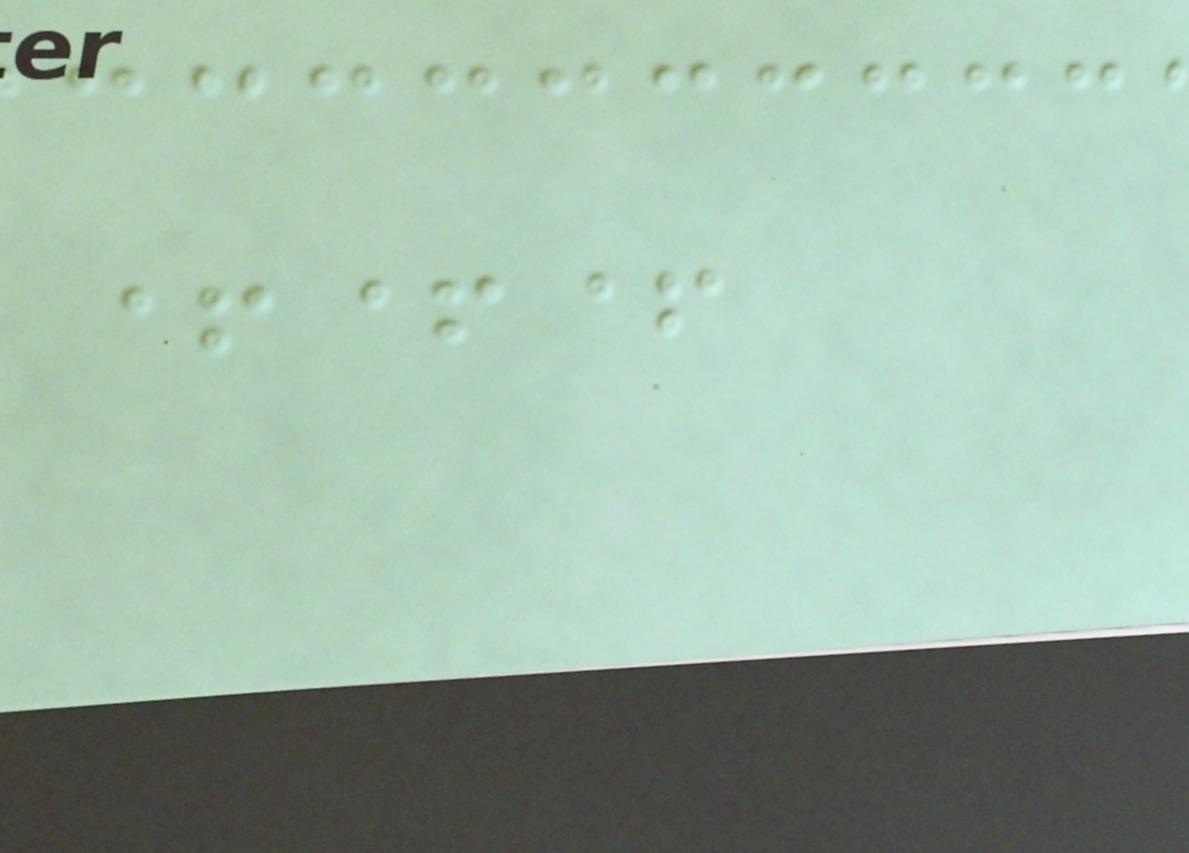+++
